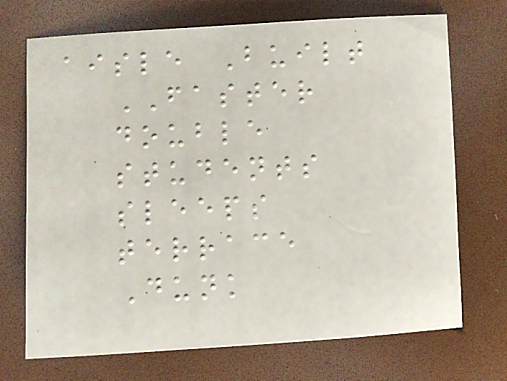aisle Built
FASTER
double
students
sleeps
terrace
Dunk
